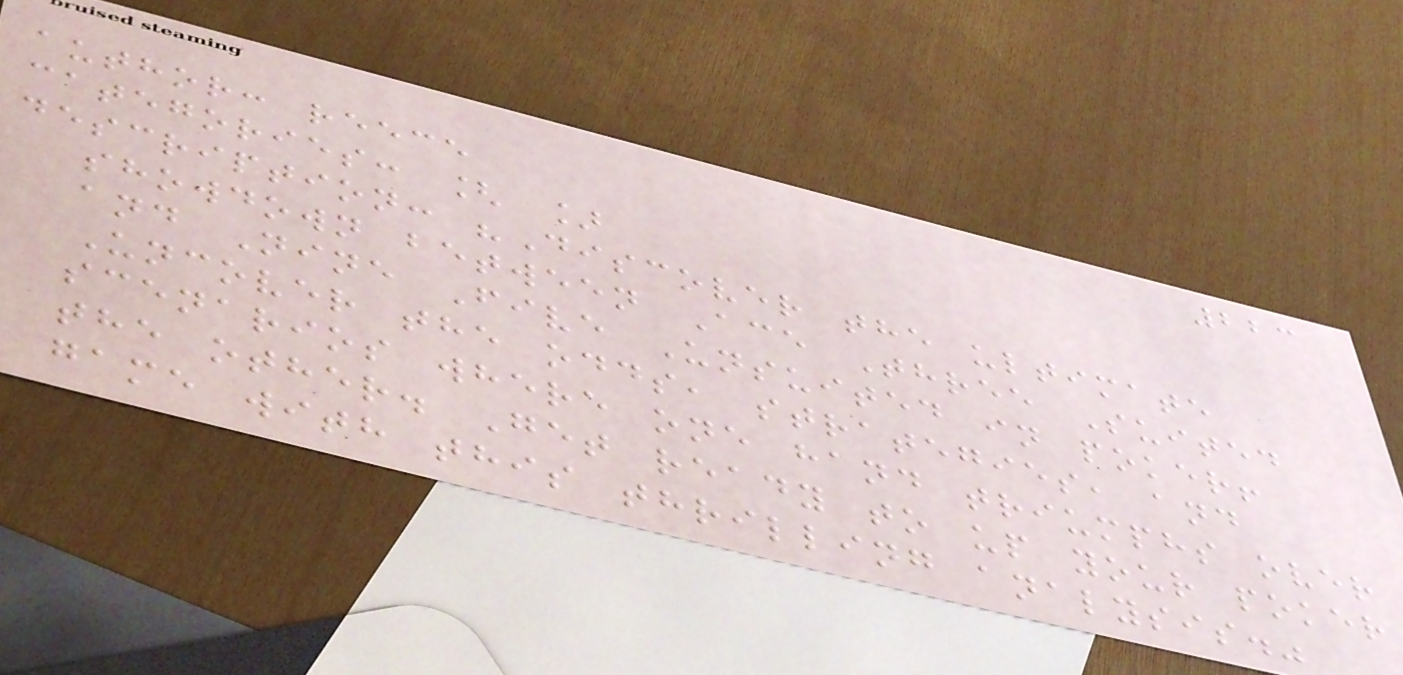223
author: reece
categories: [ ]
description: "Discover the ultimate
showdown between Ace Three Suited
and Nine Five Unsuited in poker!
Uncover the odds, strategies, and
scenarios where one hand triumphs over
the other. Get ready to up your poker
game with this thrilling analysis."
